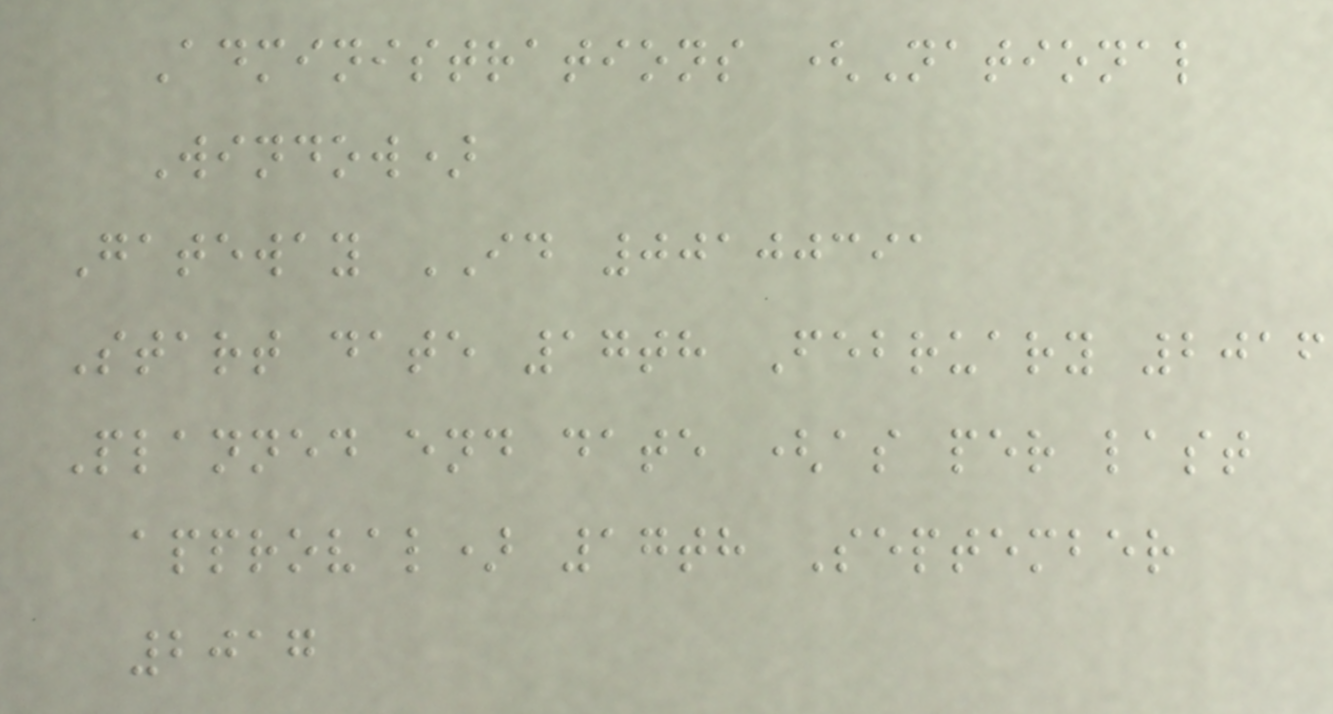Administrations (National
Window)
Gateway ID 00100391
Start date 17th February 2016
Planned end date (as per last
approval) 17th September
2017
